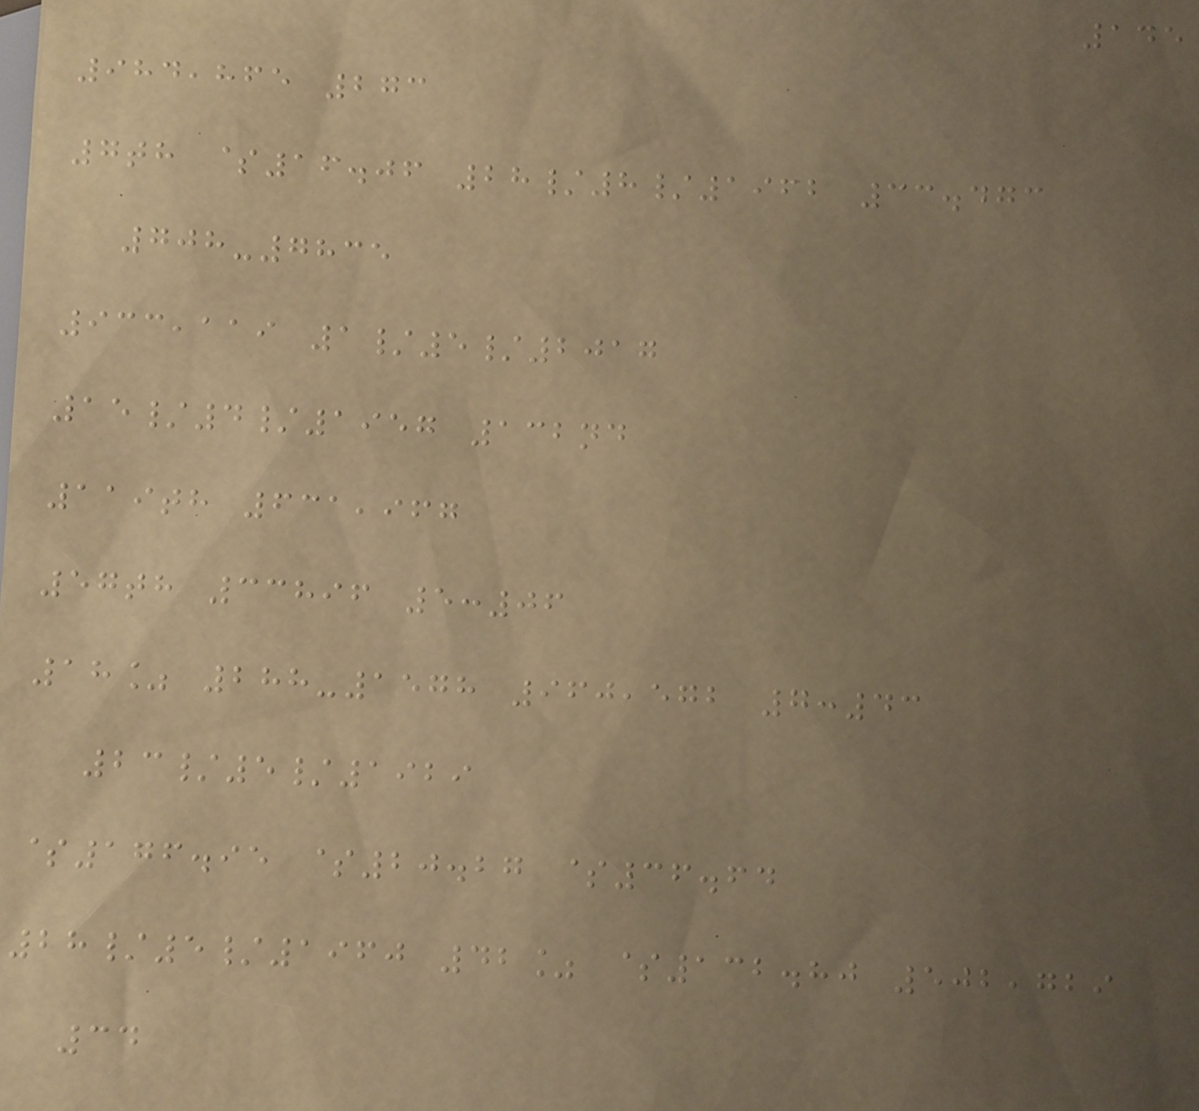145
984,865 273
7th $16.06 28/8/1962 33.473
708-7835
933,119 1/5/2017
15/4/1957 132nd
119th 631,967
57th 33896 5:06
18% 288-1578 960,572 7:43
23/5/1929
$176.95 $20.27 $36.64
28/5/1960 42% $132.80 502,729
34
